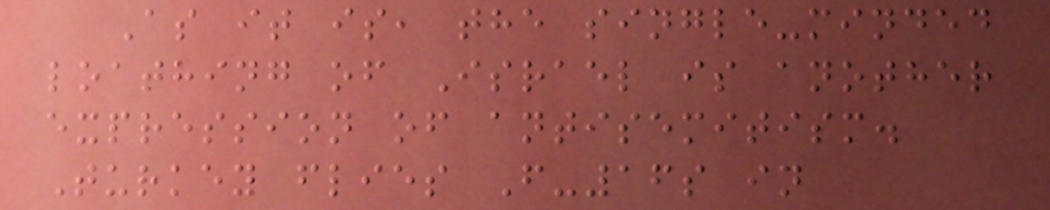As it is, the single-minded
loathing of Israel is another
expression of antisemitism.
Turkey flies F-16s in
